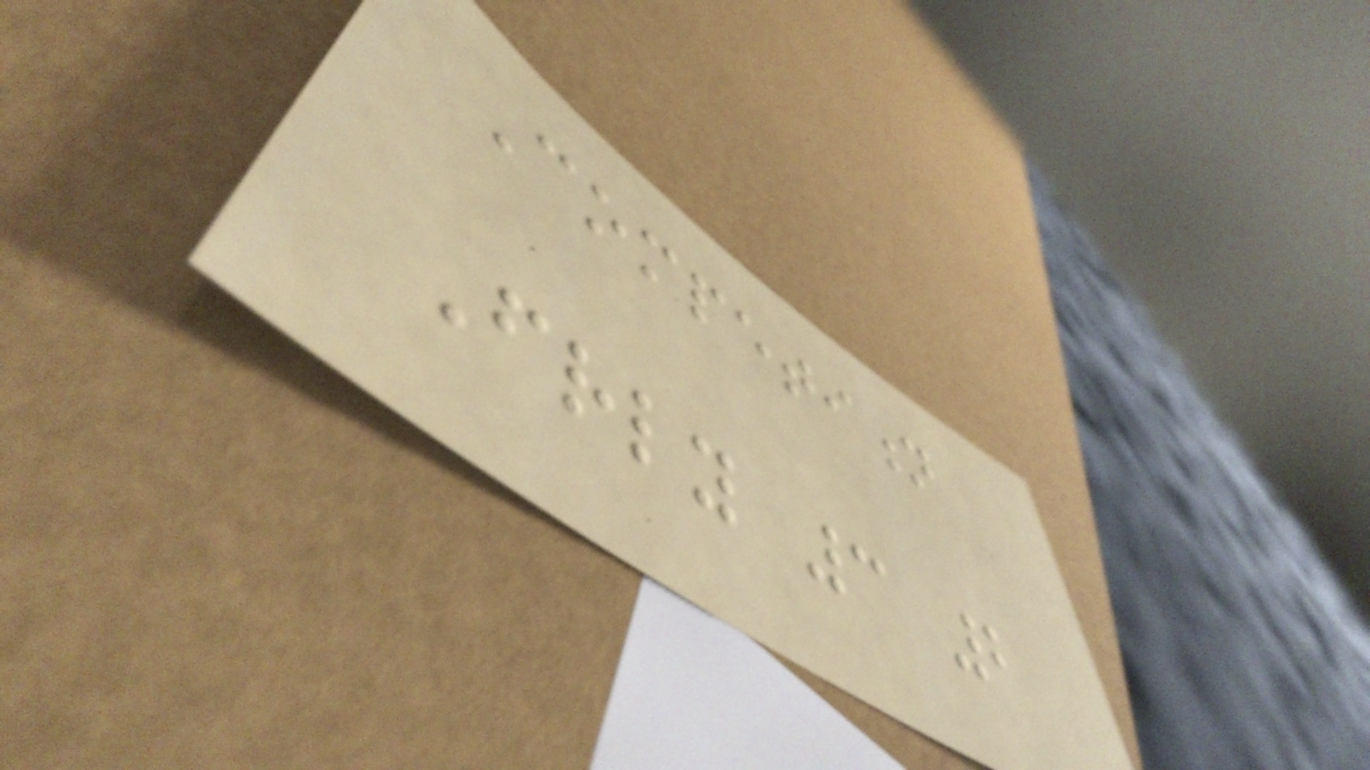Competition
Friendly 3 2
